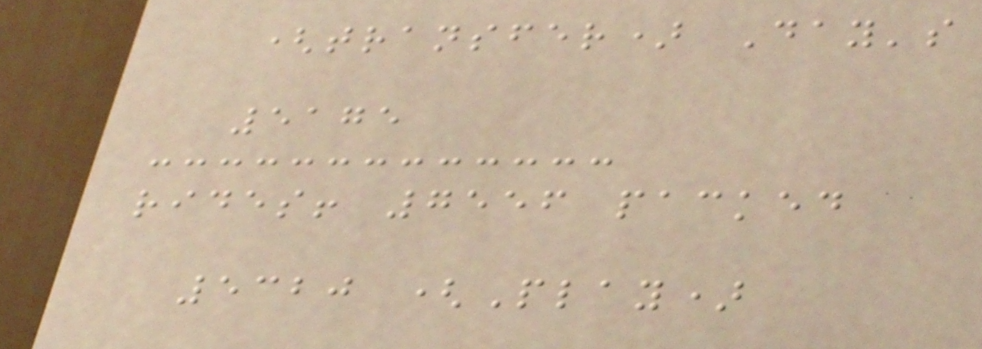(transfer) Day's
5175
rides! 7556 packed
5320 (Play)
